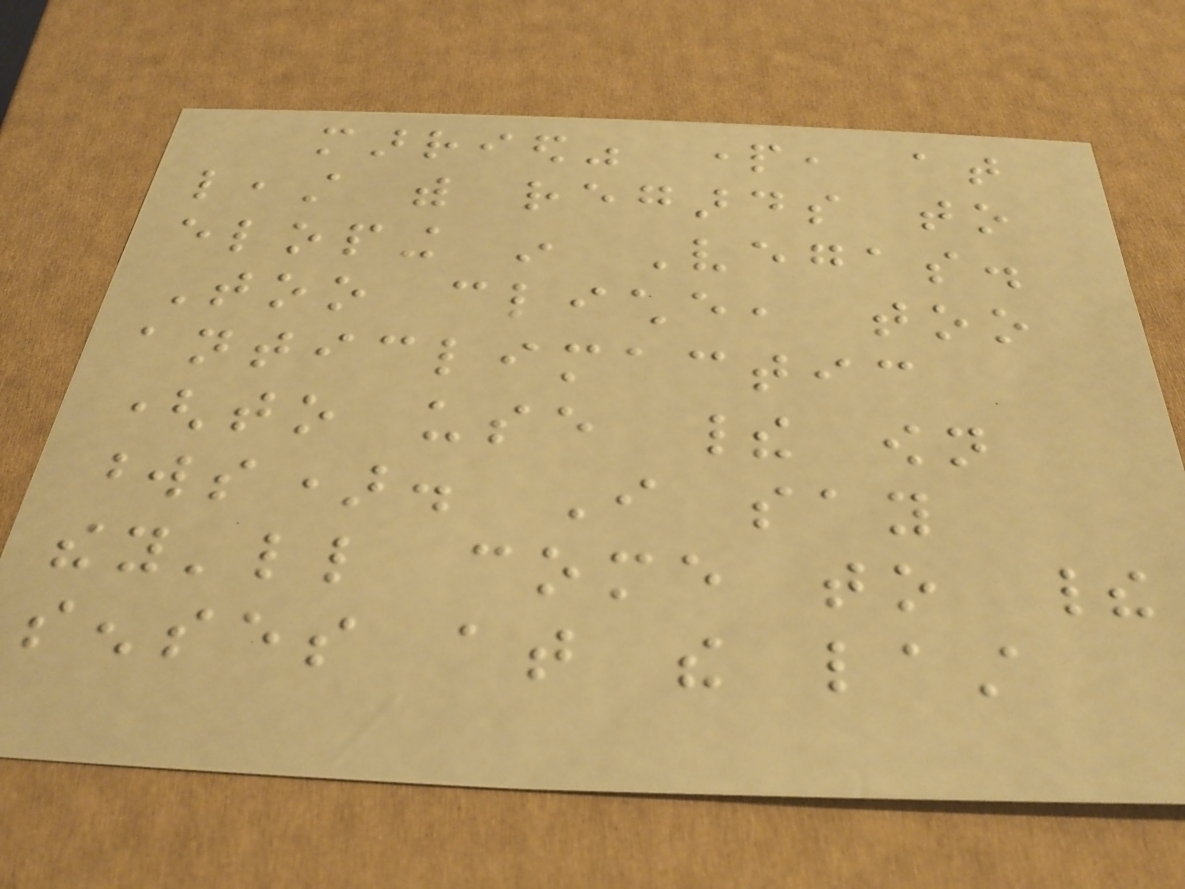married" part, at
least with regards to
eloping in Vegas.
Too cliche, too
anticlimactic
(to use their own
words). I say
they'll come to their
senses at the last
